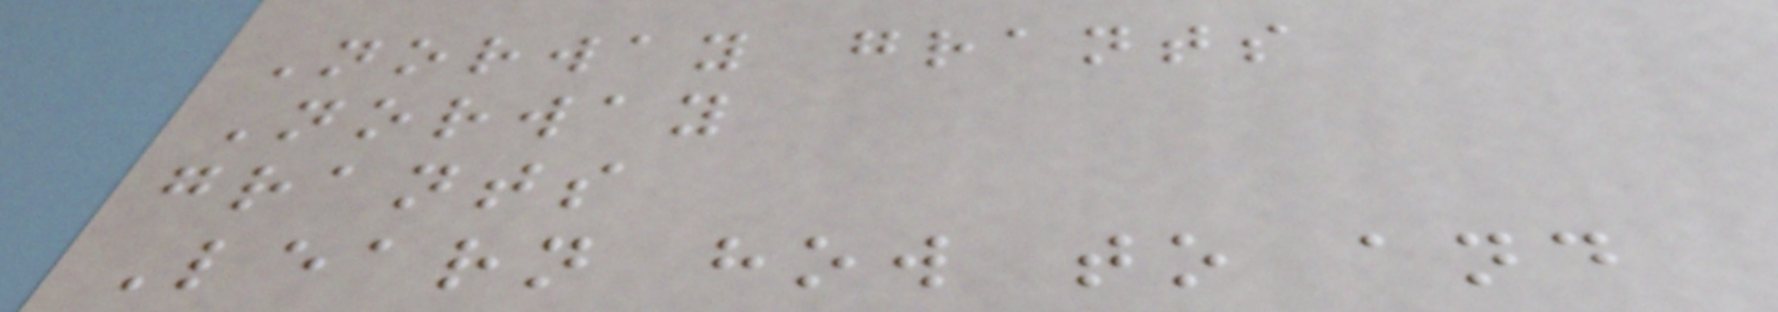Norway grants
Norway
grants
Learn how to and
